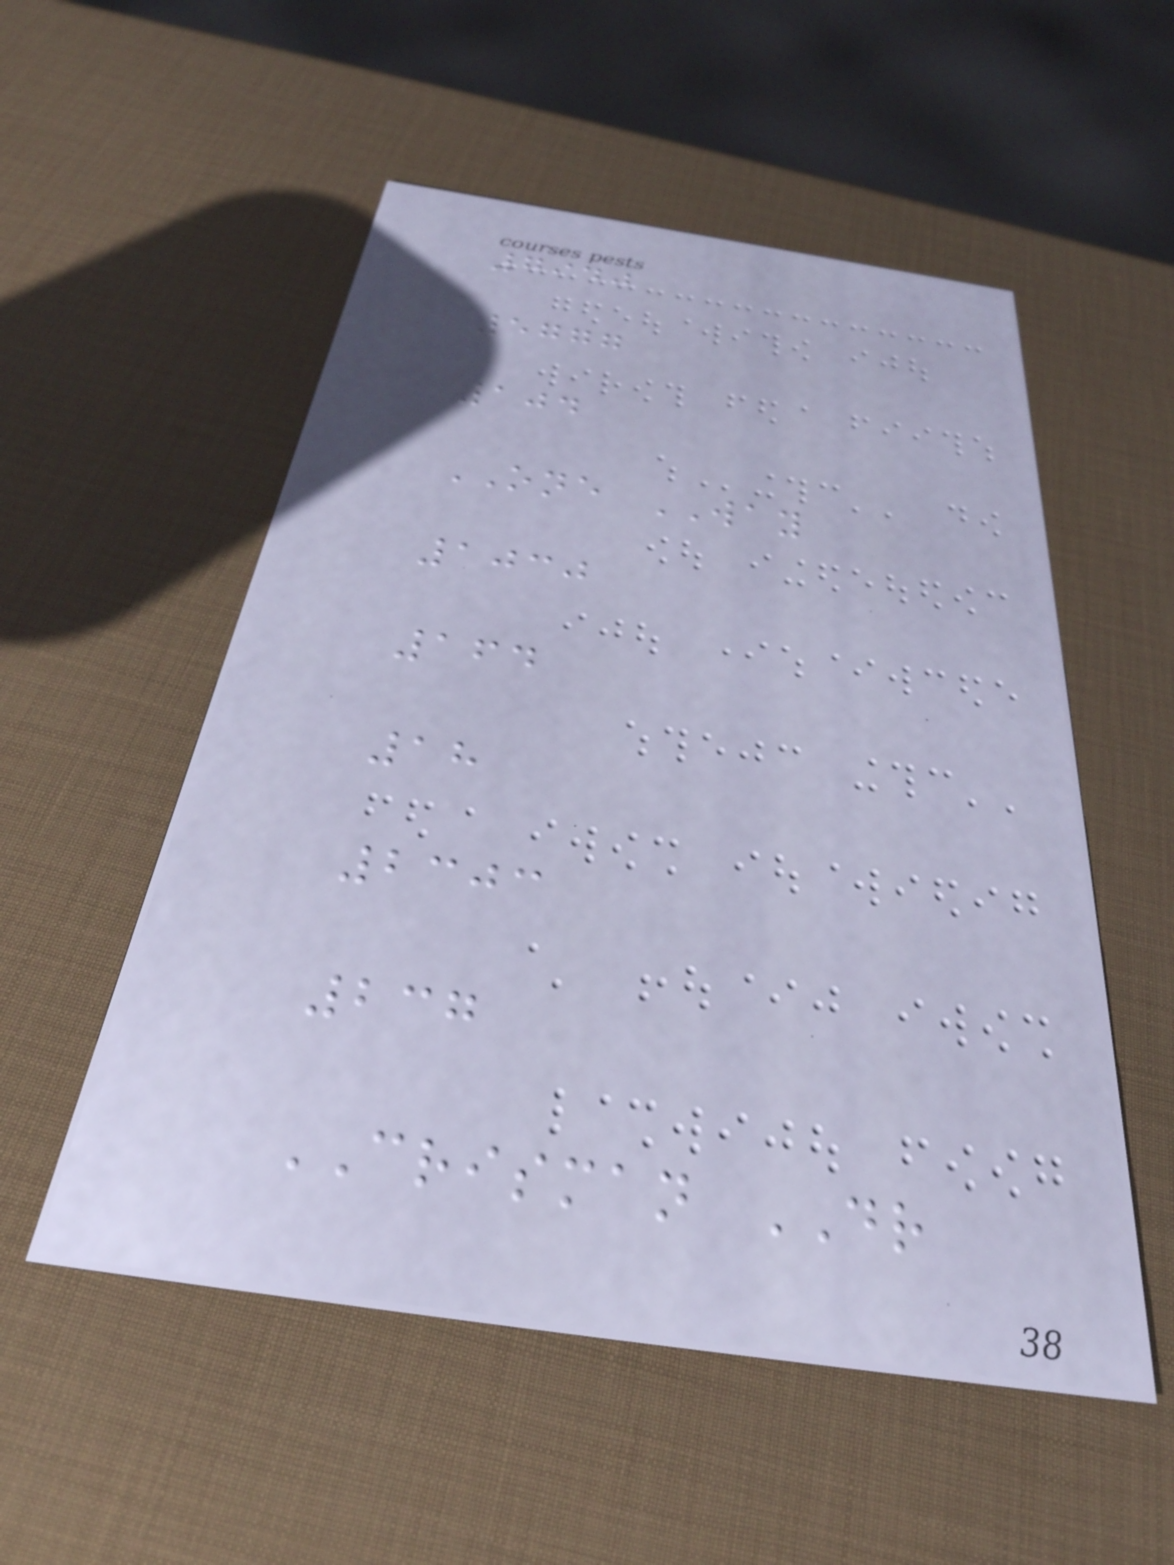7940
5777
104
ONE WAY
1030
164
18
2303
237
CRISMAN DR
